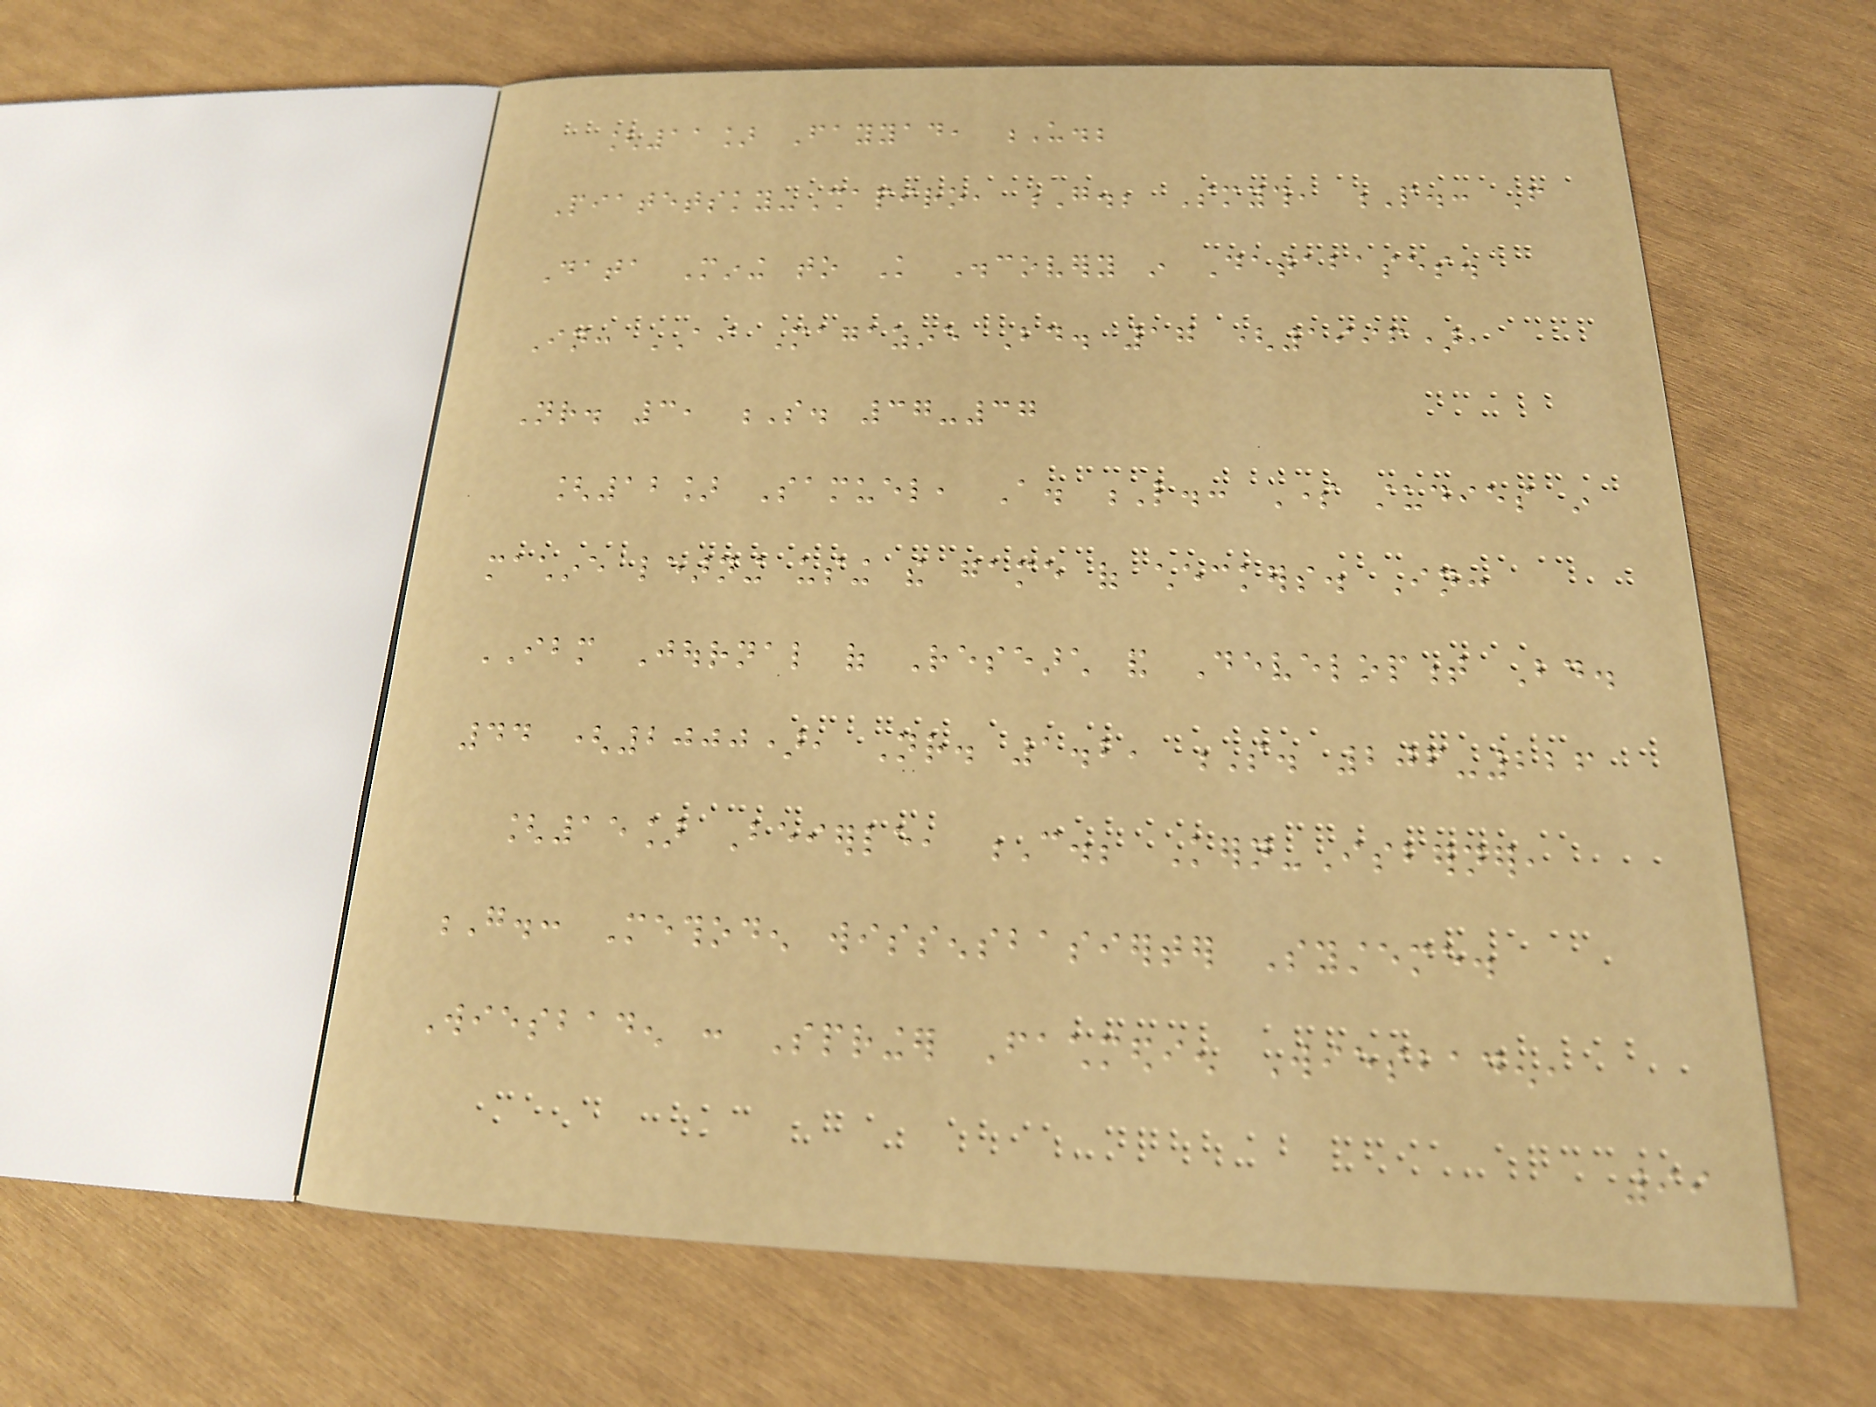[11] Fayyad, U.;
Piatetsky-Shapiro, G.; Smyth, P.: From
Data Mining to Knowledge Discovery in Databases.
In: AI Magazine Bd. 17 (1996),
Nr. 3, S. 37-37
[12] Samuel, A. L.: Some studies in
machine learning using the game of checkers. In:
IBM Journal of Research and Development Bd.
44 (2000), Nr. 1.2, S. 206-226
[15] Beierle, C.; Kern-Isberner,
G.: Methoden wissensbasierter Systeme.
Wiesbaden : Springer Fachmedien Wiesbaden,
99
